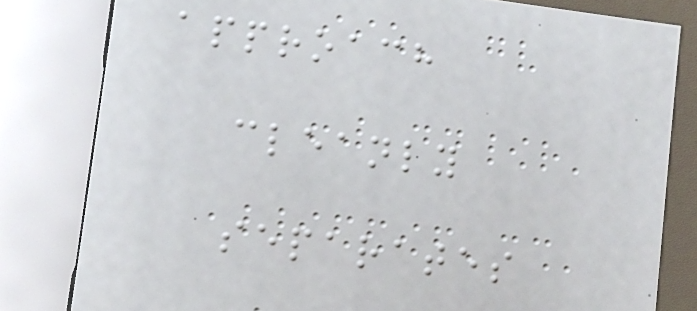approach
cleanly
separates
